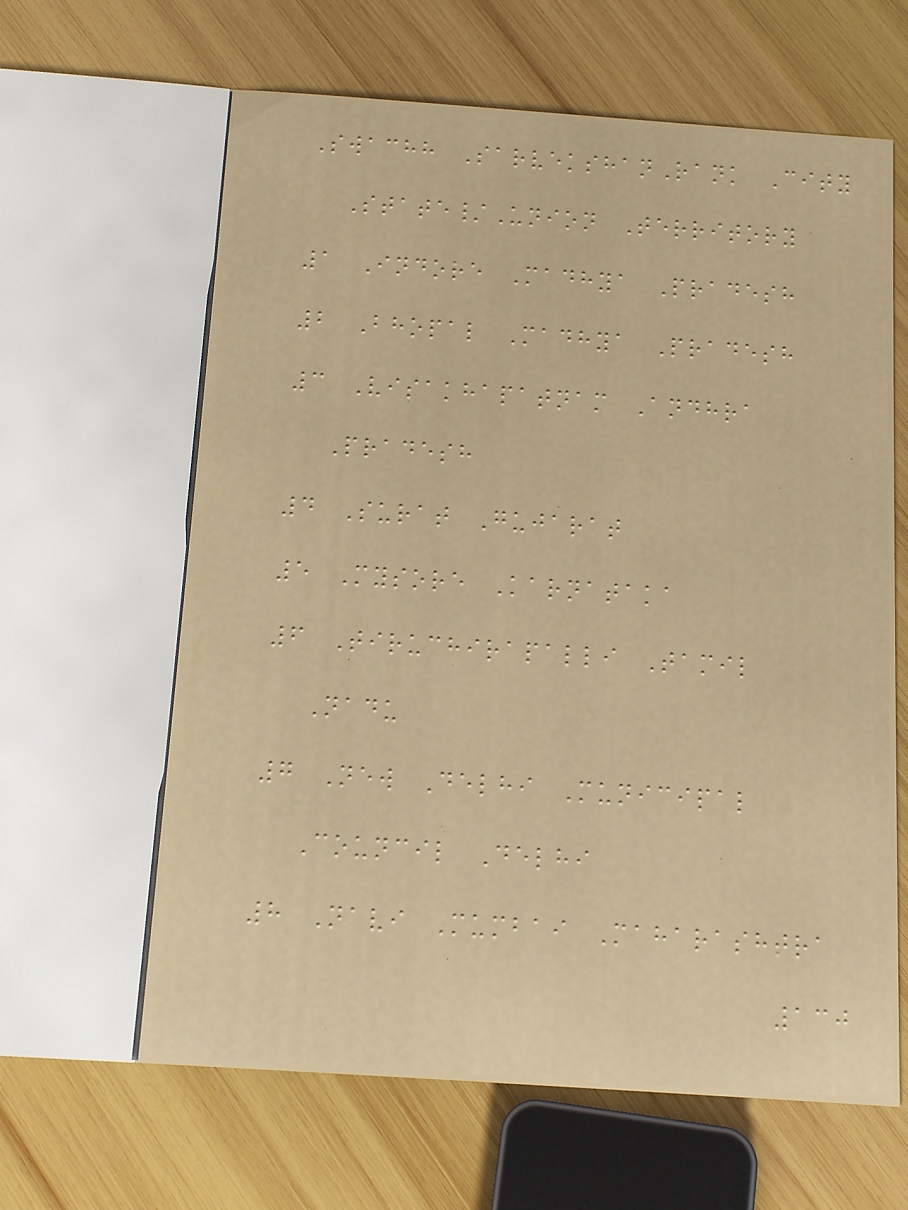Swachh SarvekshanRank City
State/Union Territory
1 Indore Madhya Pradesh
2 Bhopal Madhya Pradesh
3 Visakhapatnam Andhra
Pradesh
4 Surat Gujarat
5 Mysore Karnataka
6 Tiruchirapalli Tamil
Nadu
7 New Delhi Municipal
Council Delhi
8 Navi Mumbai Maharashtra
130
